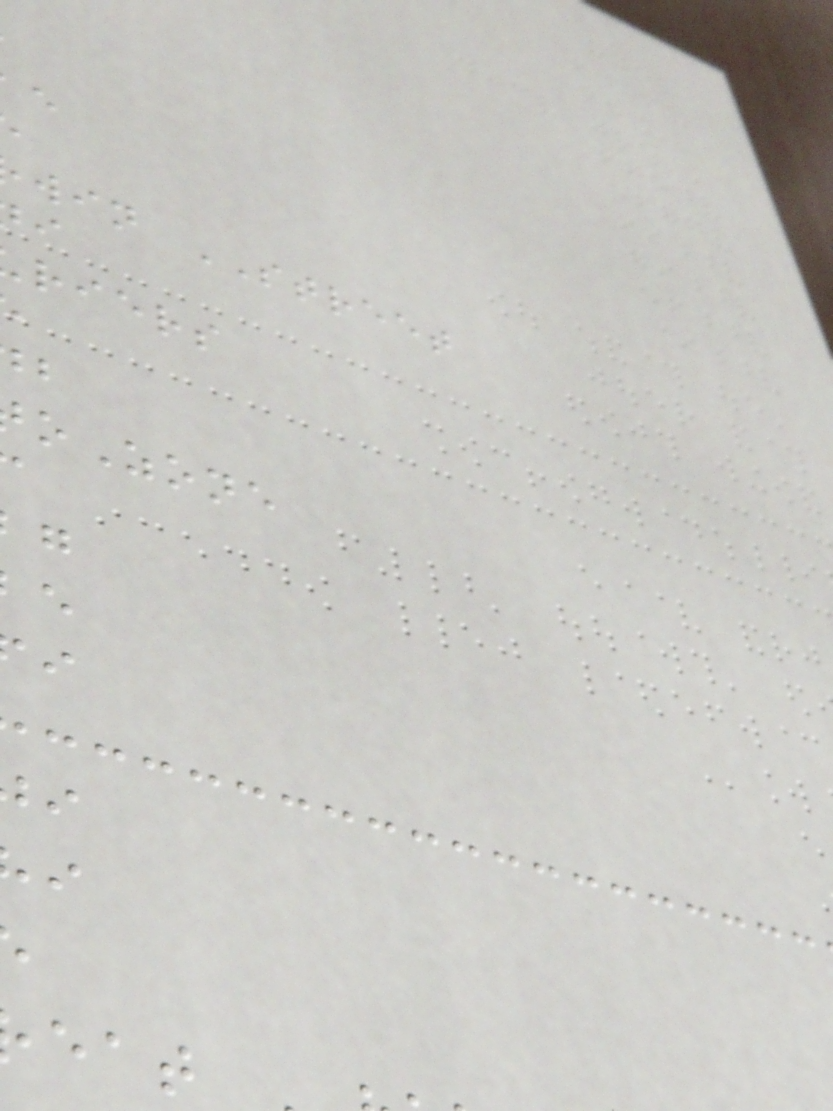win STREET
riers
oZone
